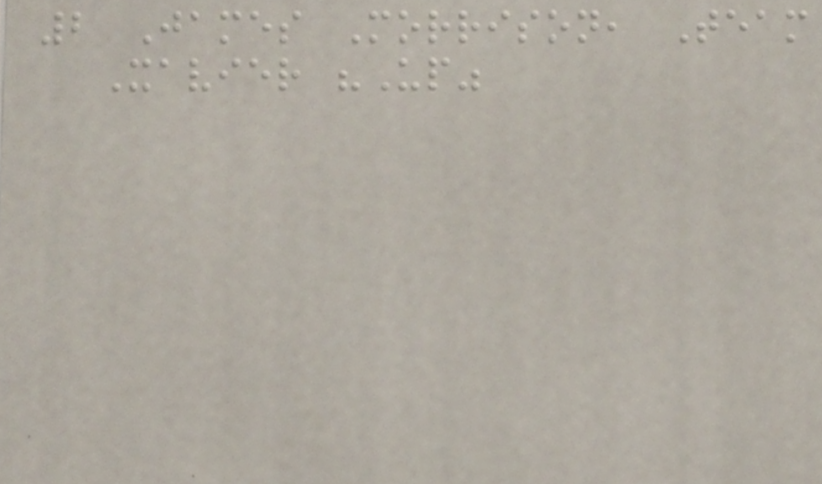2 James Morrison, Team
Xavier "Up"
